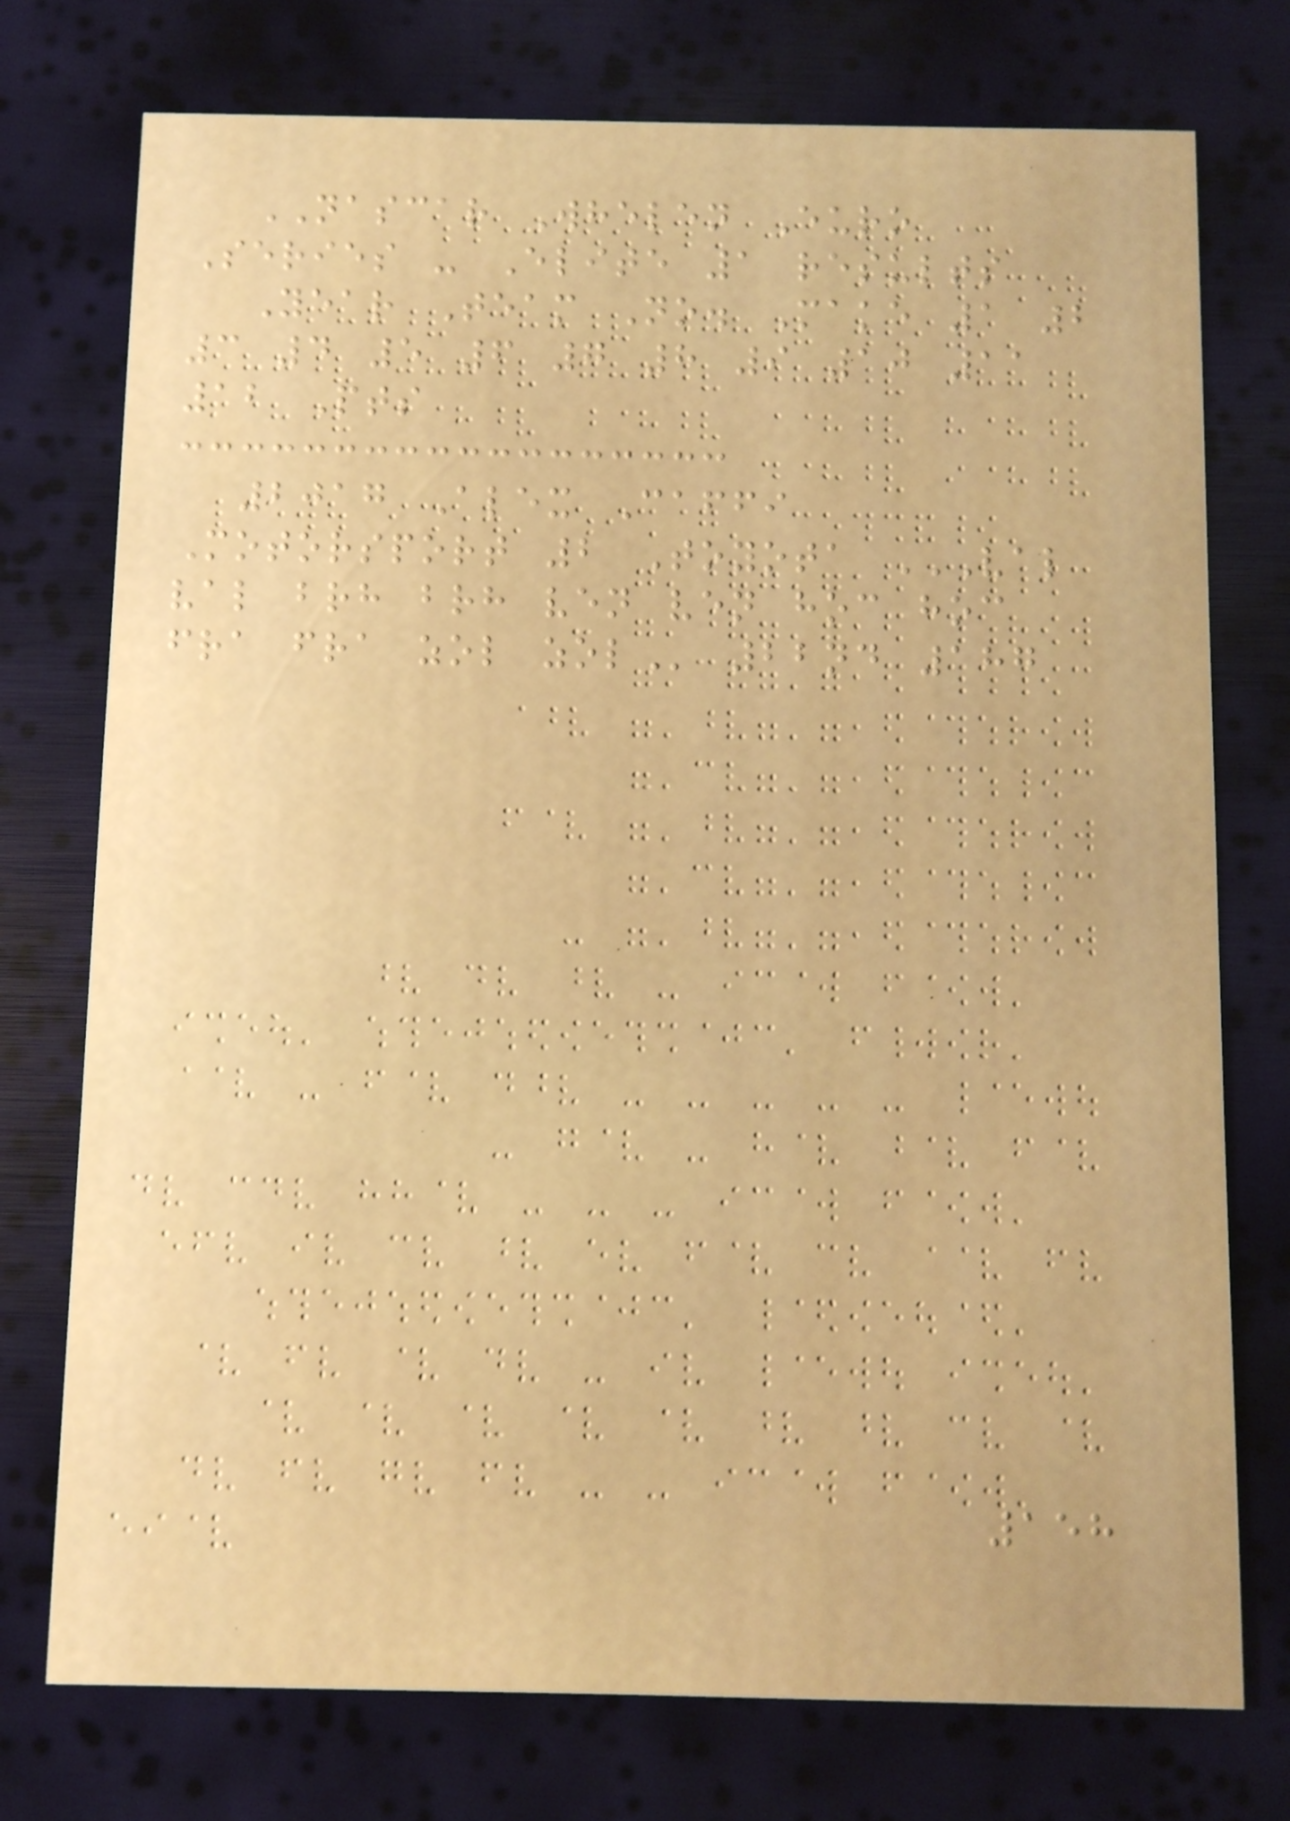NASCAR Whelen Euro
Series - Elite 1 results
Year Team No. Make 1 2
3 4 5 6 7 8 9 10 11
12 Pts
2017 Alex Caffi
Motorsport 2 Toyota VAL
VAL BRH BRH VEN VEN HOC HOC
FRA FRA ZOL ZOL 22nd 187
158
